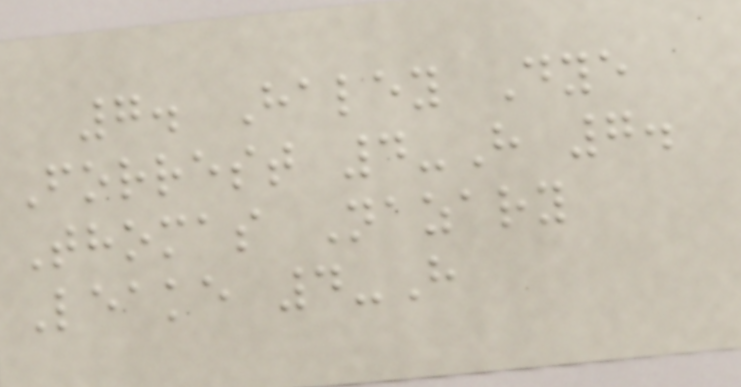7. Haley Dye
Forrest 4-H 7.
Thomas Nazary
Leake 4-H
